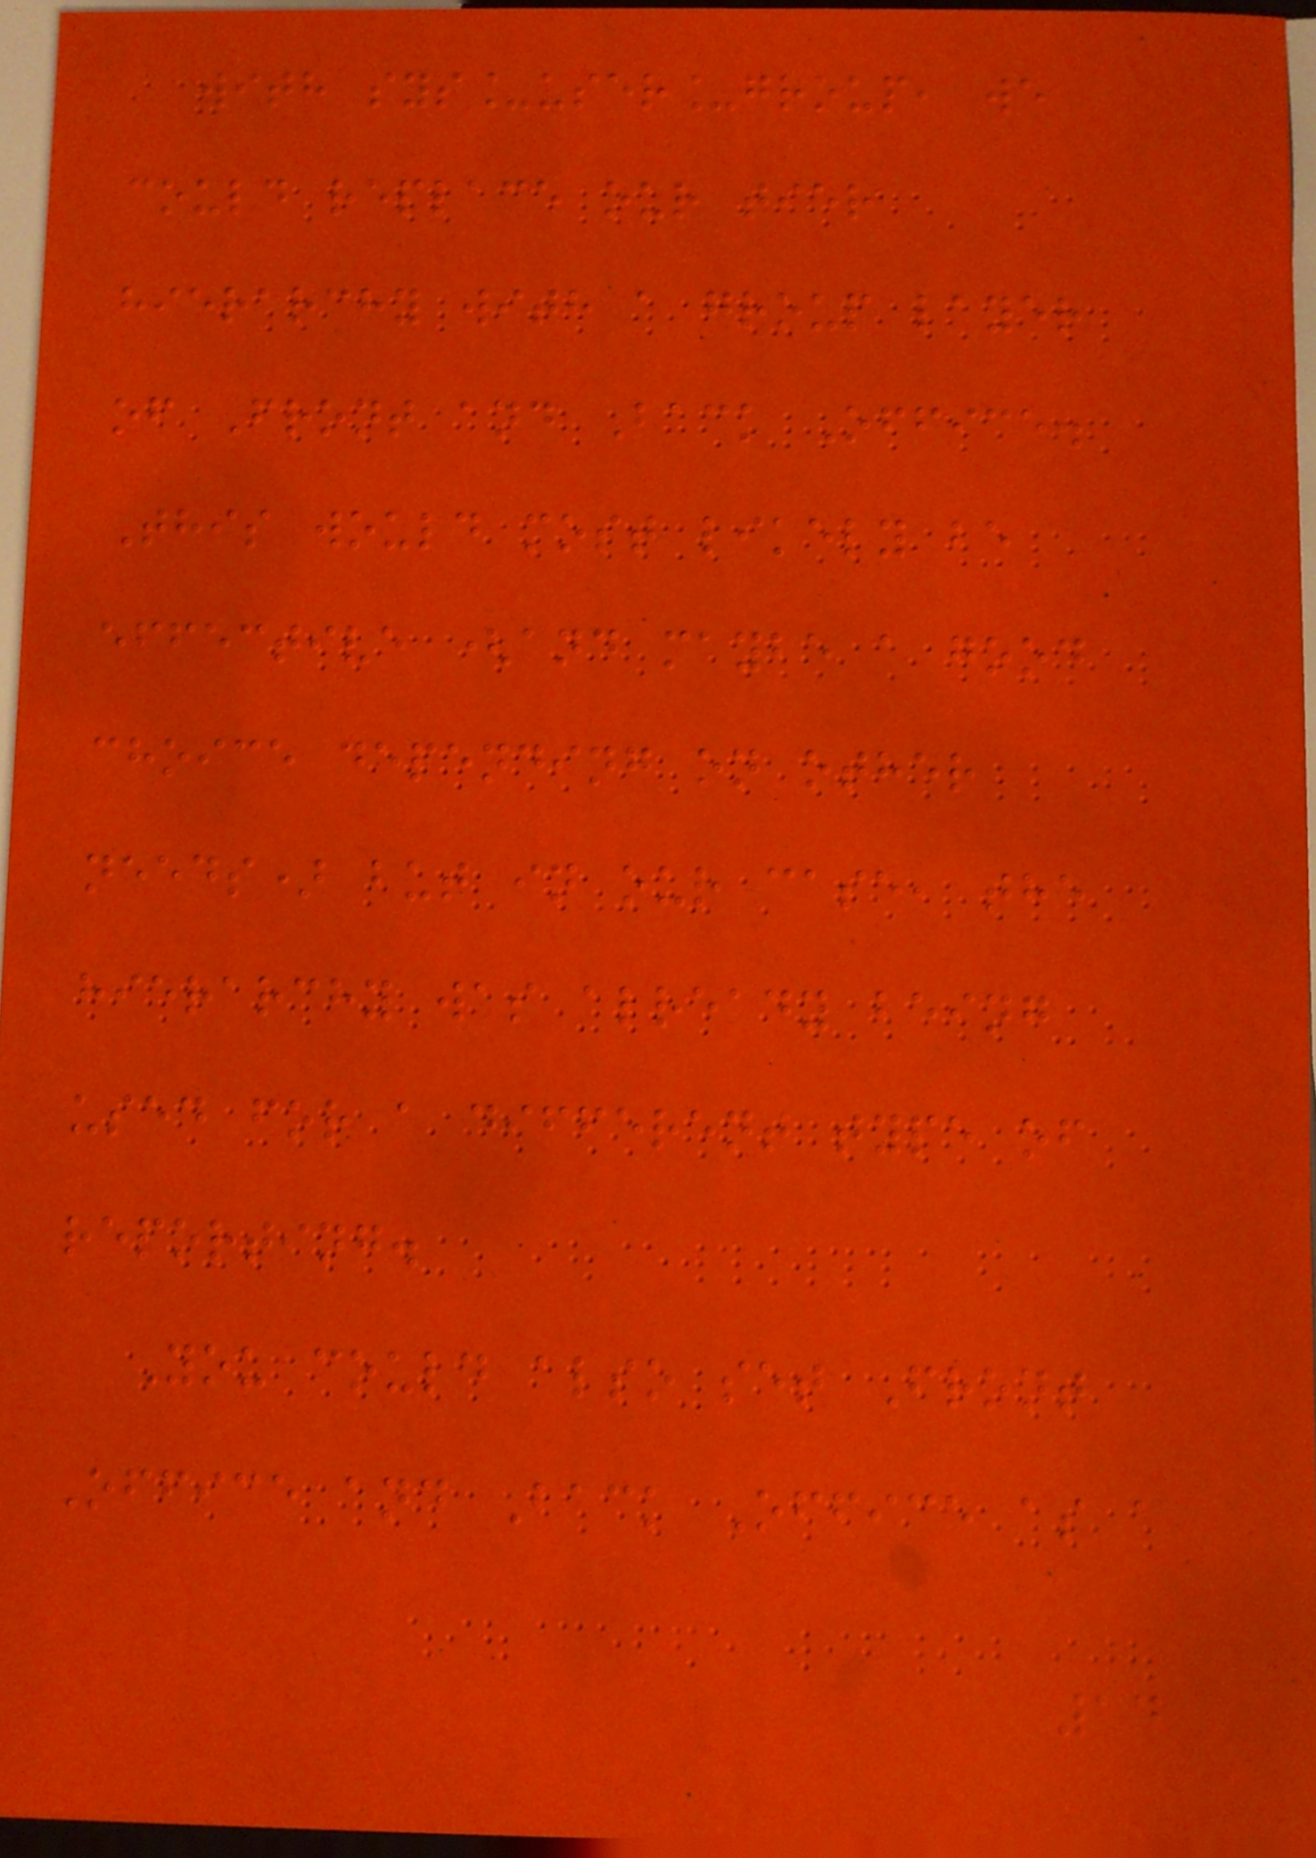with sys_user_group, we
could replace our tier
hierarchy with a group layer
of Front and Back Office.
This would most likely be
effective (and maybe a good
choice depending on other
needs) but in our case, the
hierarchy was already being
used for a different type of
reporting.
You could also set Front
Office and Back Office as a
14
